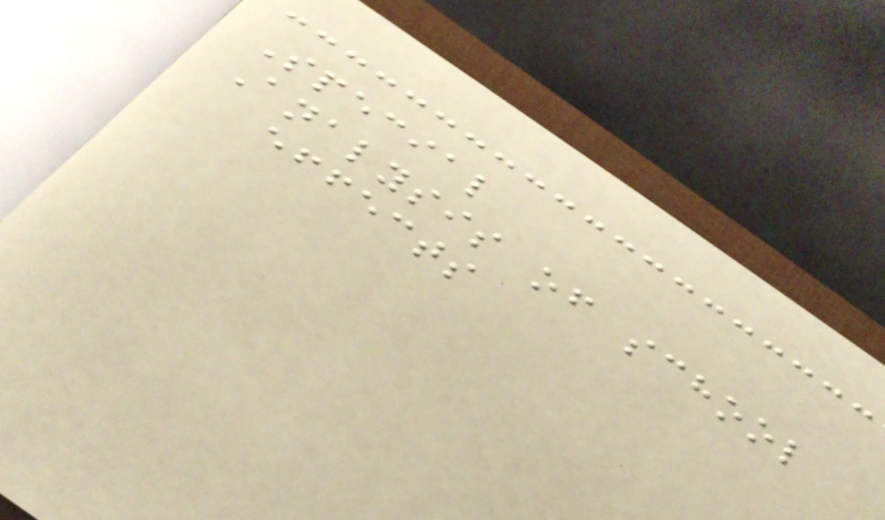Special
Analysis of school
effects
